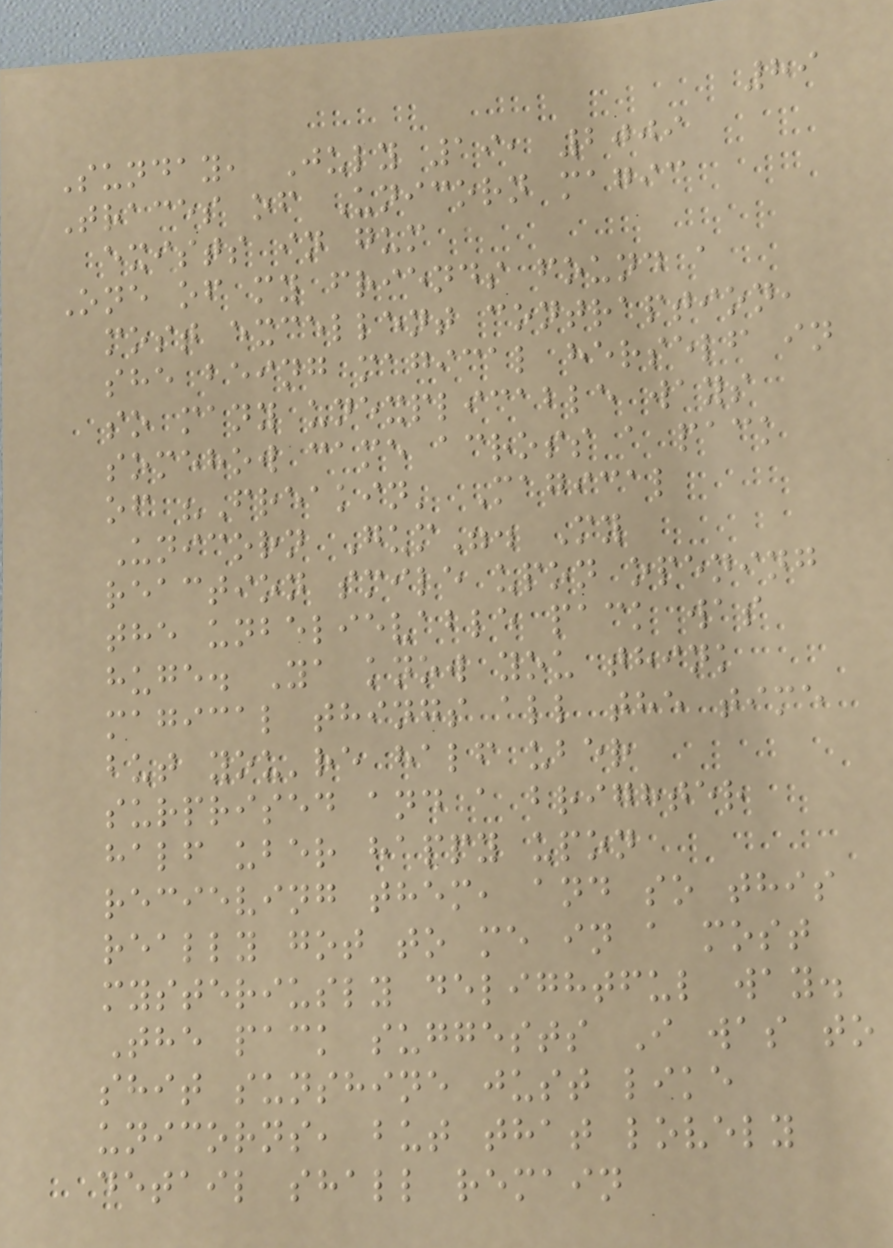89
Sunday, July 19, 2009
Traces of Unicorn magic
exists in gum
One of my friends found a
most excellent contraption,
she being magical herself in
so many unexplicable ways
somehow came across a pack
of "Freakin' Magical
Unicorn Gum". My
reaction smile upon opening
the unbelievable pack was
huge. Ya know you think
magical things all the time
but you're half uber
surprised and a brighter
half uber happy upon
recieving them, and so this
really got to me in a most
mysteriusly delightful way.
The pack suggests I was to
shit sunshine just like
unicorns, but that lovely
detail shall remain
